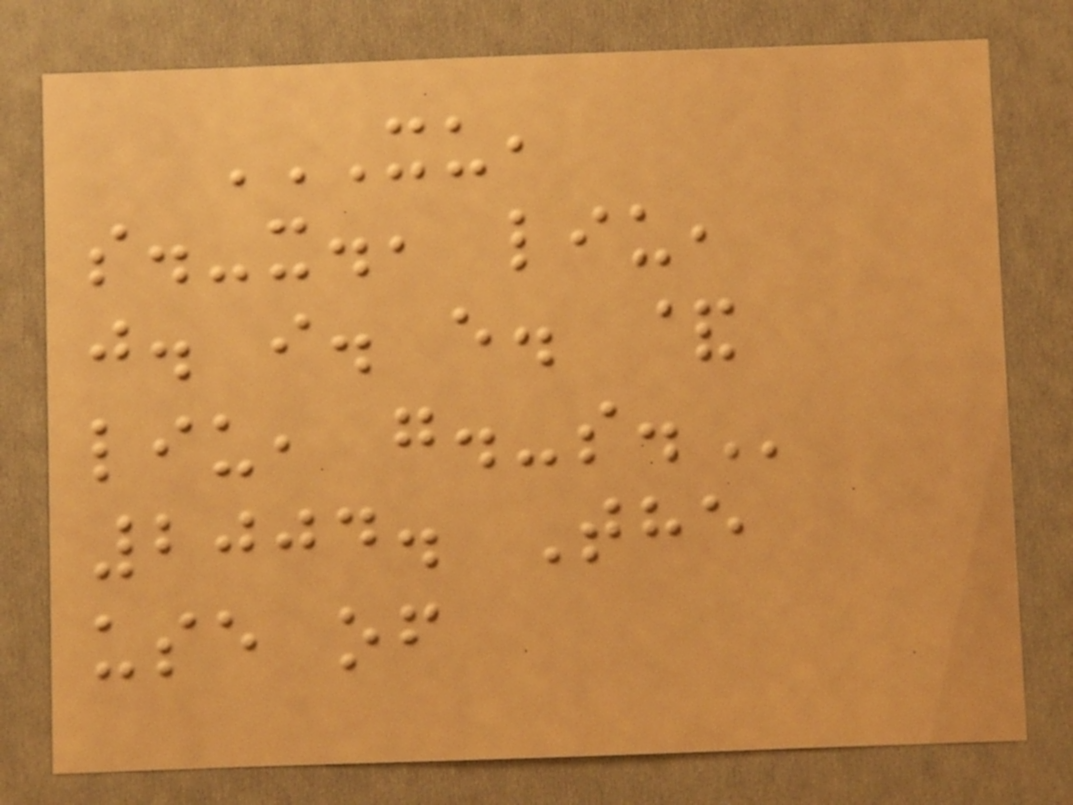XU,
S.-X., LIU,
J. I. E. &
LIU, G.-S.
2004. The
use of
